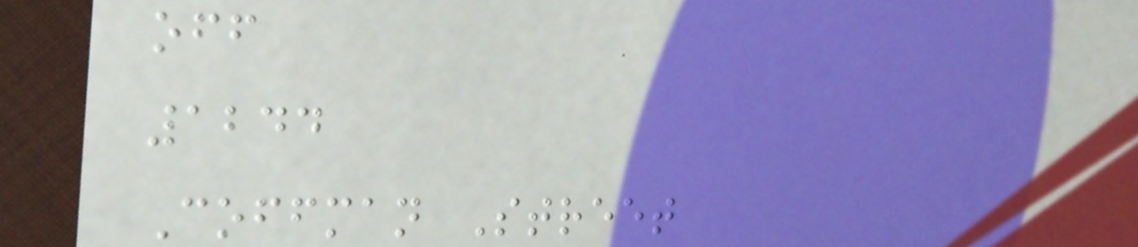off
1244
Coffman Street
